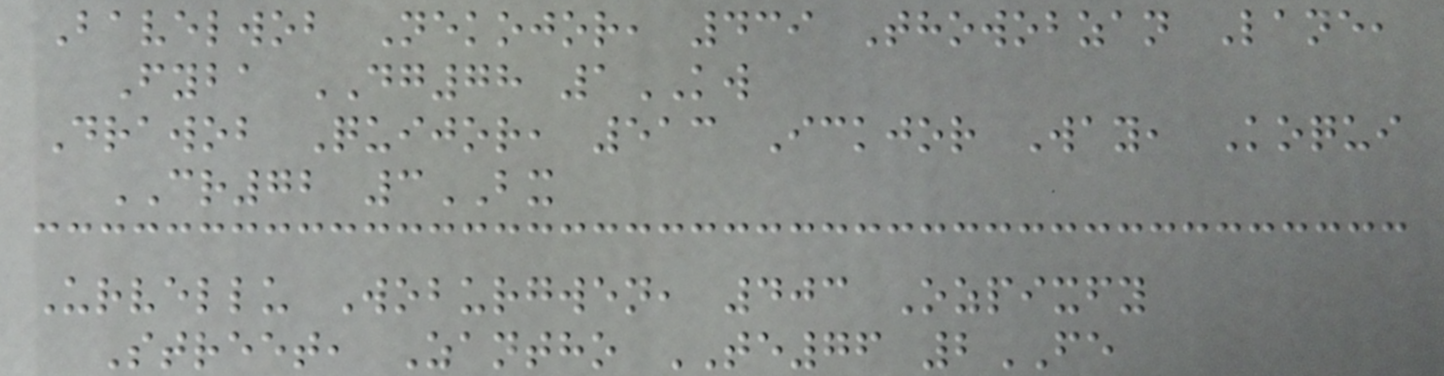Bavelwob Nekojor, 439 Thowobzan Lane,
Fyba DG78 1KW
Drawob Quijor, 513 Ickjor Way, Koqui
CR72 3BX
Urvellu Woburgwen, 403 Ozpixfy
Street, Zantho TE76 2FE
